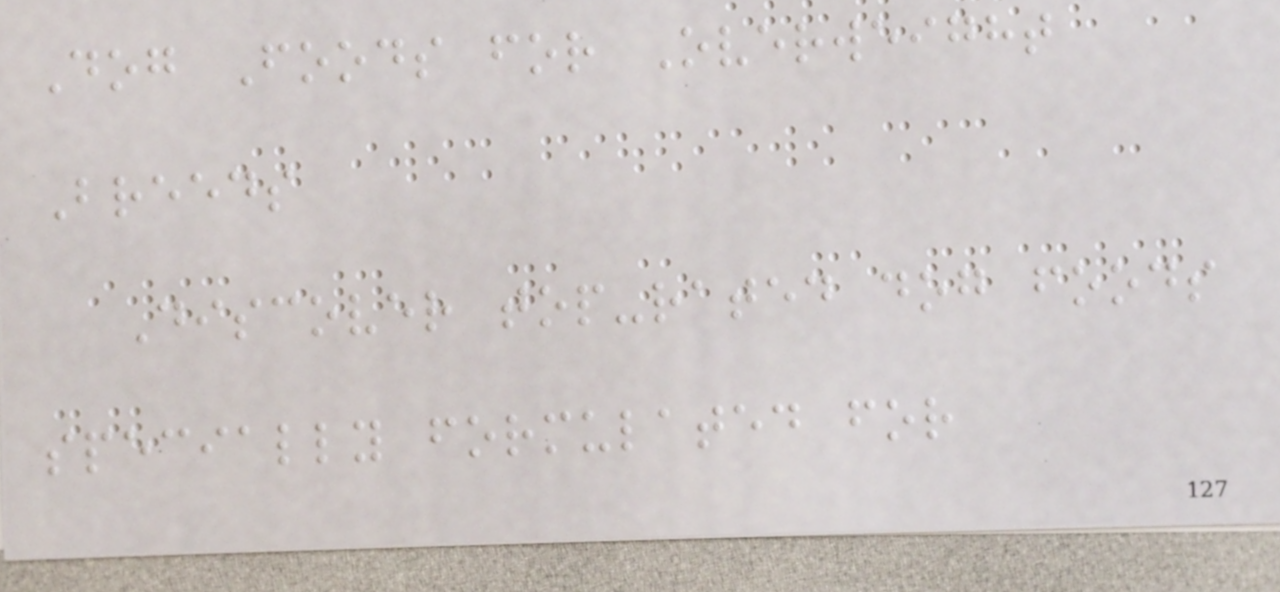Dog Foods for Overweight
Breeds
Discover top-rated dog foods
specially formulated for
